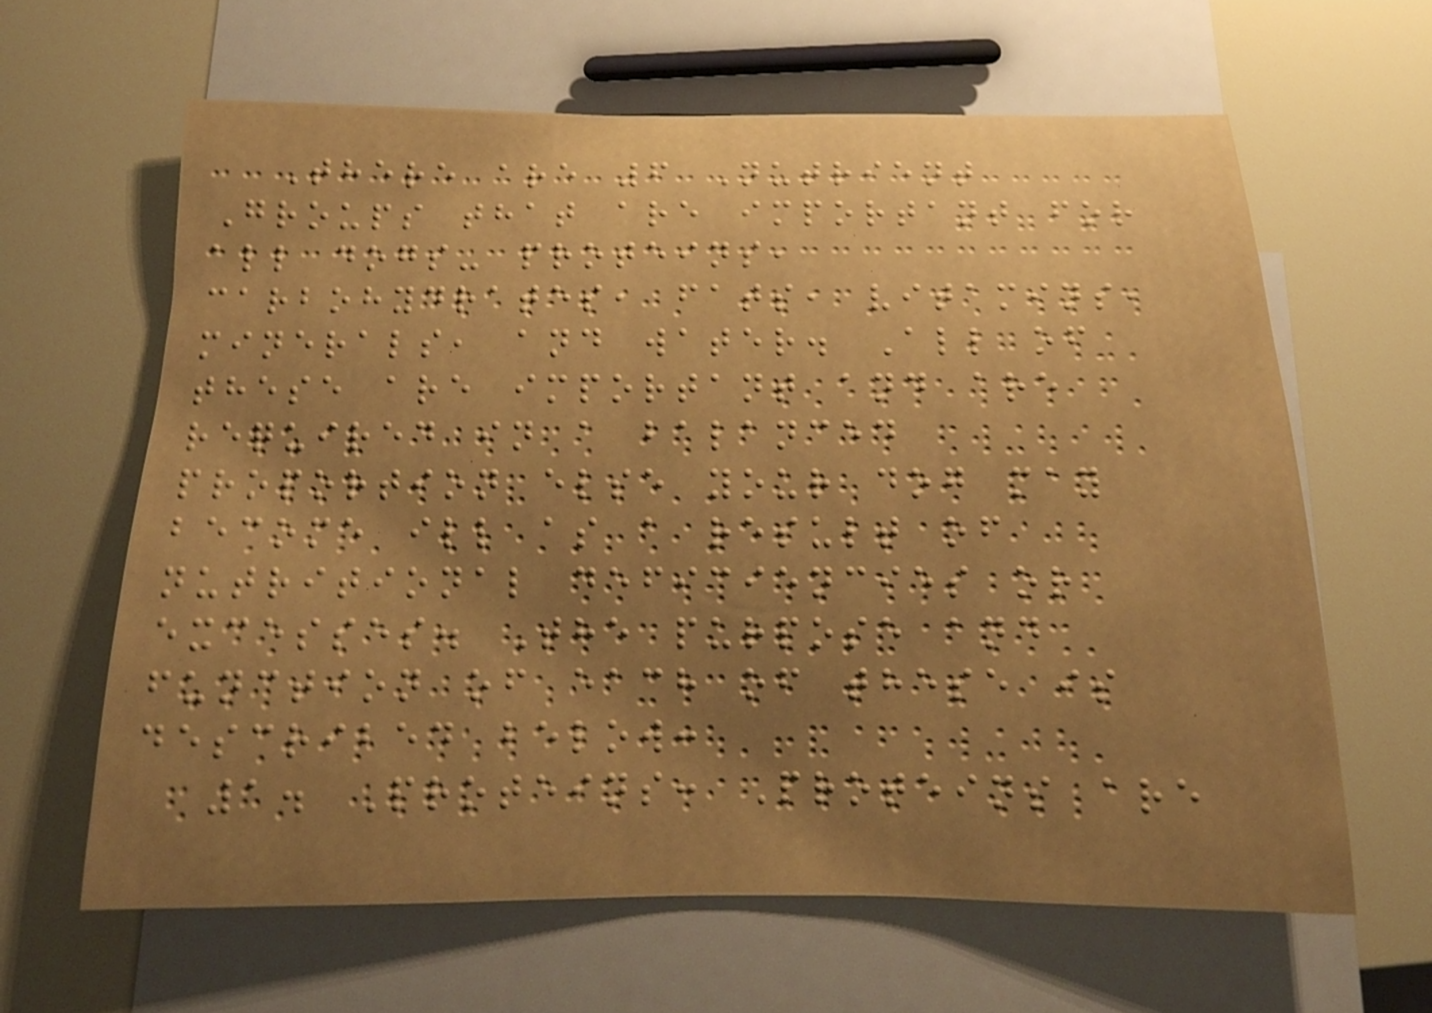There are 6 Nutrient
Groups that are important for
all dogs- proteins,
carbohydrates, fats, vitamins,
minerals, and water. All of
these are important and are
required in a balanced
proportion else your dog may
become ill as a result of
nutritional deficiencies or
excesses. The purpose and
function of each of these is
described below:
1. Proteins: Proteins are
